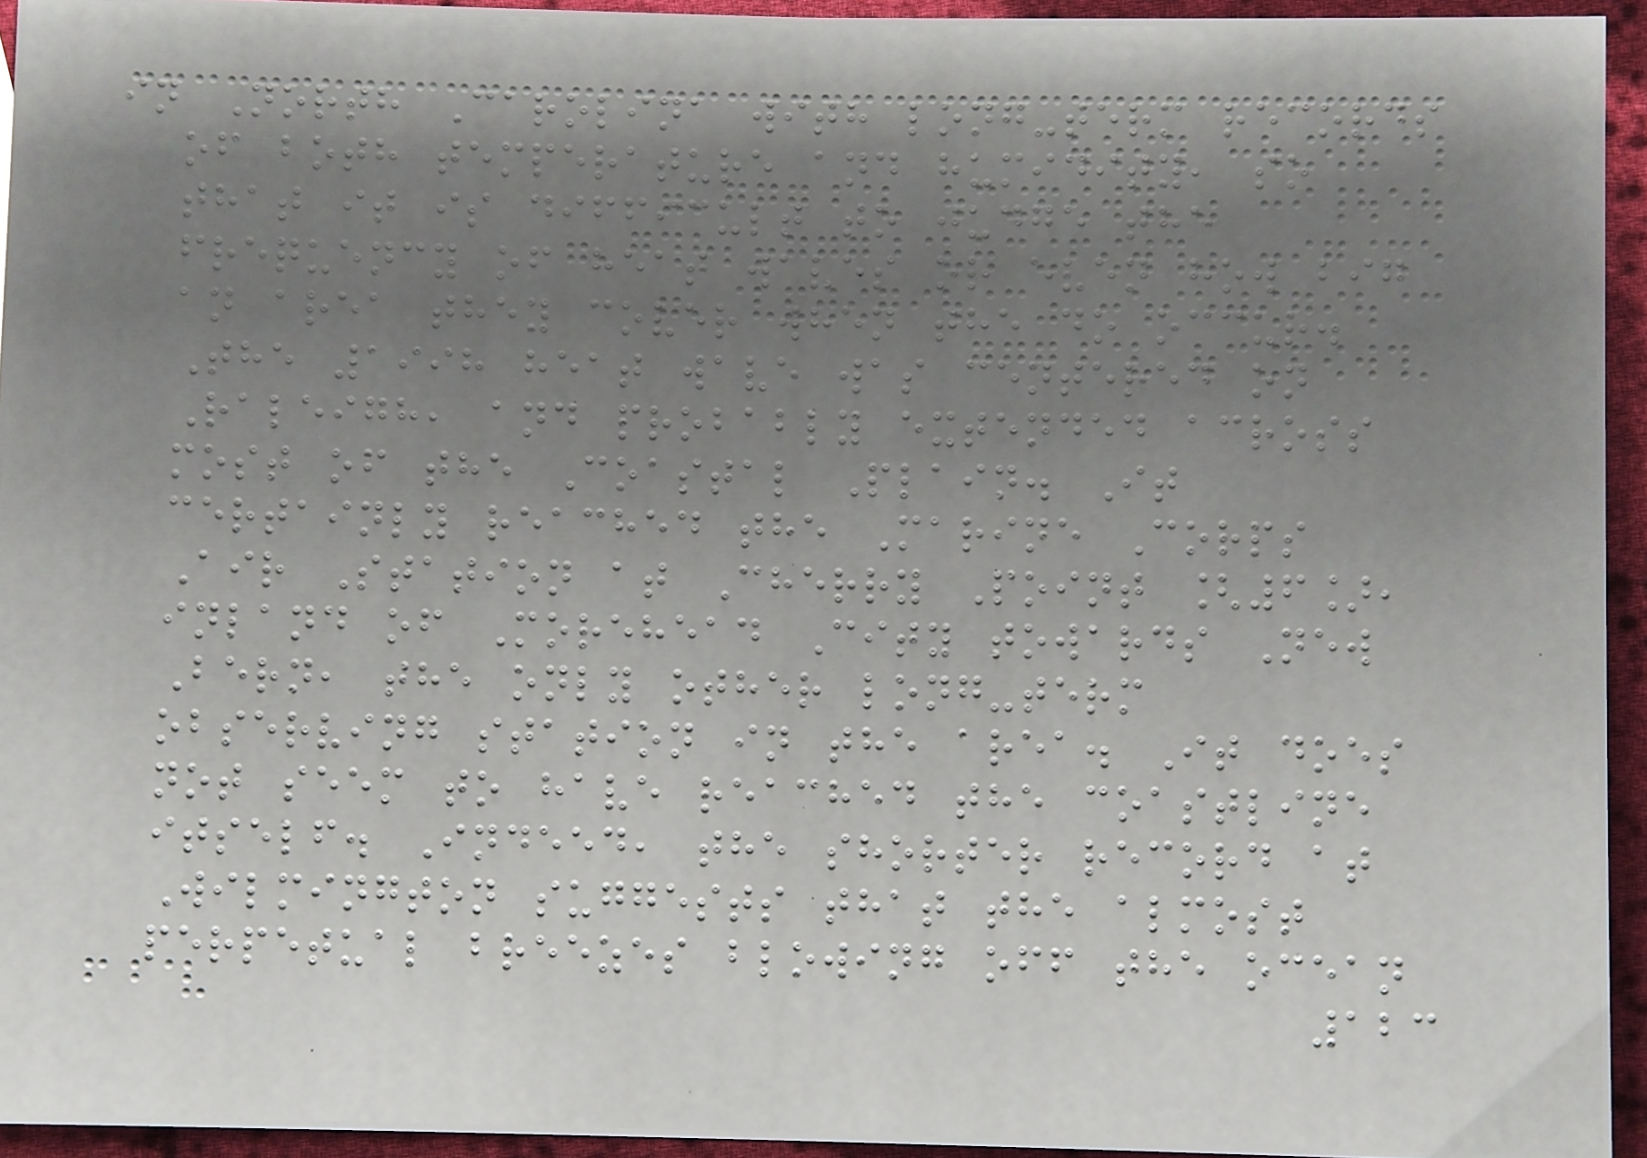in North Carolina with long-term records
of both temperature and humidity, so
that it is difficult to judge the
frequency of heat waves or even how big
an area they cover when the do occur.
The 1998 heat wave was centered on
Raleigh, and probably extended across
most of the Coastal Plain. It
certainly reached the Marine Corps
Air Station at Cherry Point [6],
inland of Morehead City towards New
Bern, the only other long-term
observing station in the area. It does
not seem to have reached the coastline
itself. Indeed, the shorter record at
Wilmington suggests that the almost
perpetual breezes blowing off the ocean
123
